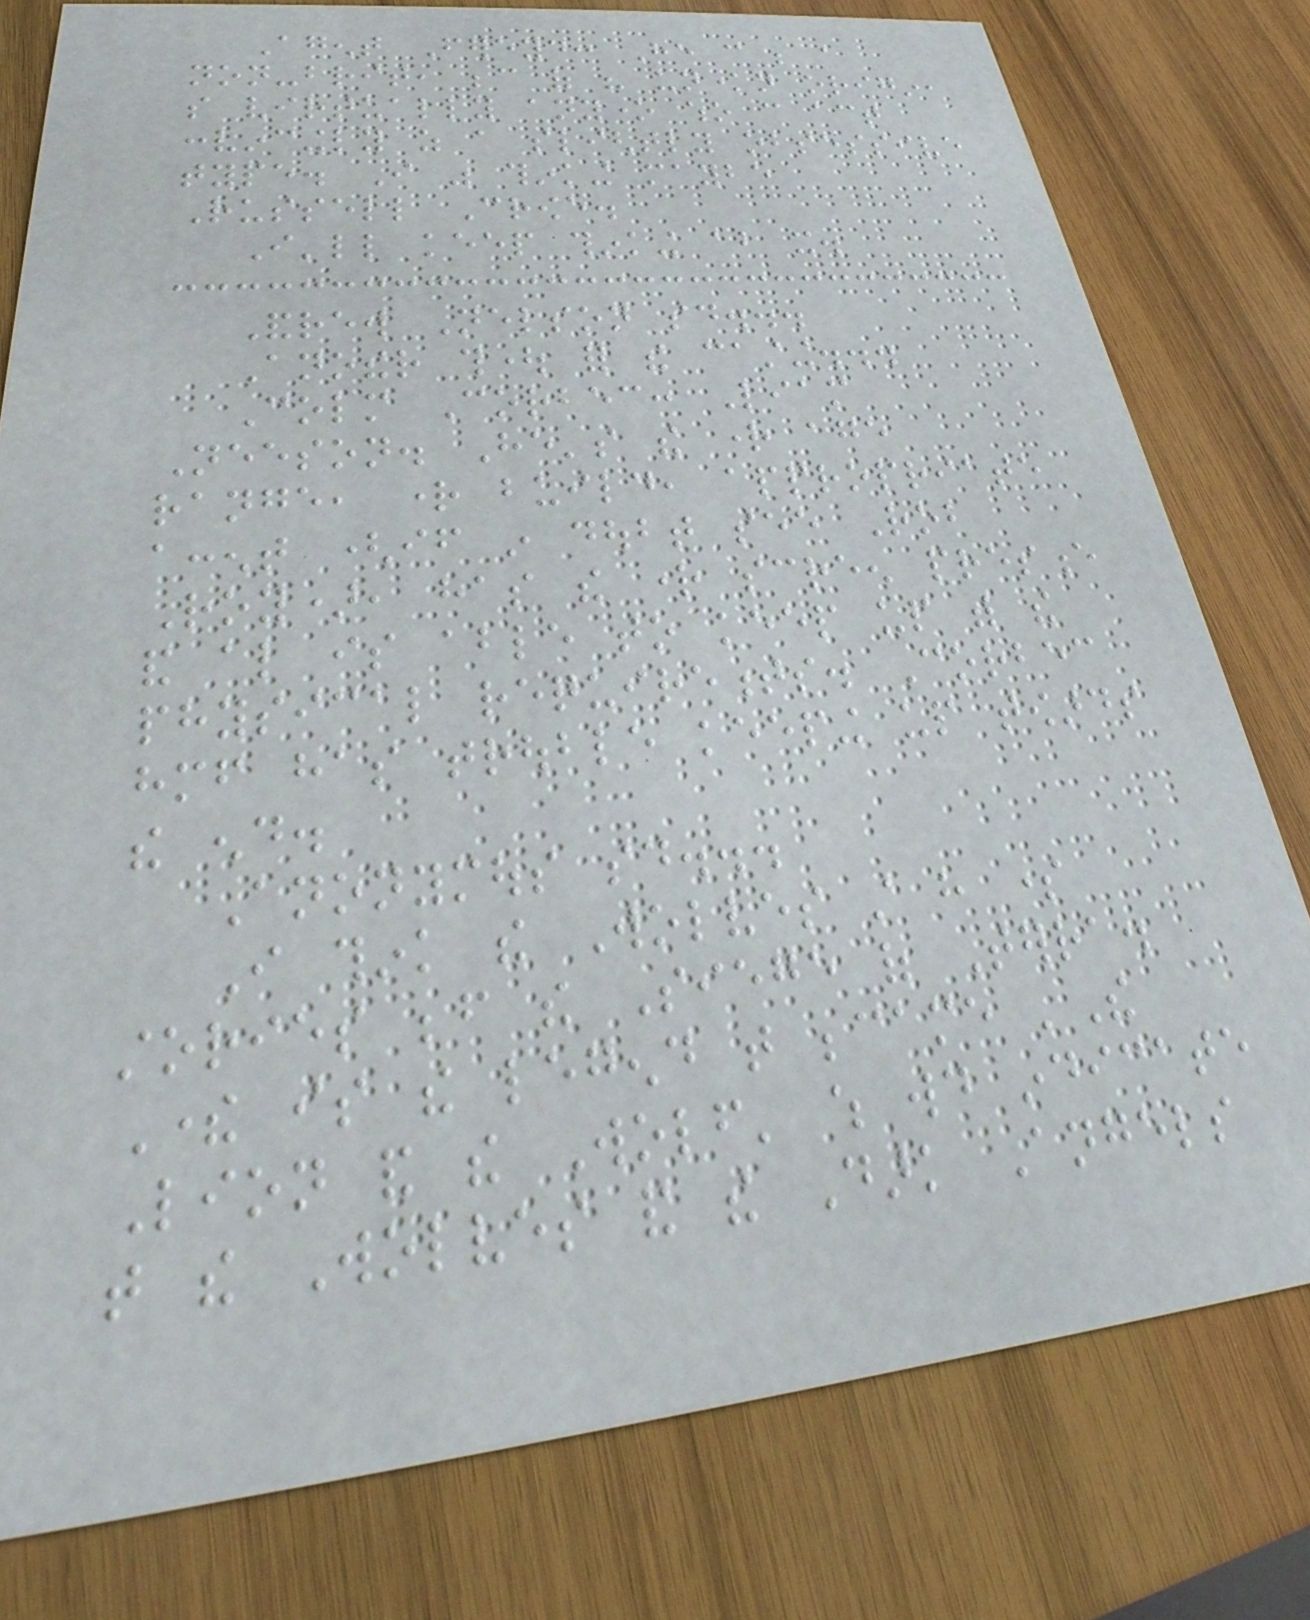Agent Fereyd: He can be a
non-brit, because of his unknown origin,
so virtually anyone who can act
convincingly as a slightly obsessive
type. I was thinking maybe
Russell Crowe.
I'll keep thinking about it.
Andrew Nelson said...
Another thought for the casting...
Colm Corbec: Liam
Neeson. He's the right age
range, right build, appropriate
accent (if in doubt see Rob
Roy), has the right screen presence
and also is able to keep up with the
physical requirements. Corbec
himself has trouble keeping up towards
the end.
Anonymous said...
I think the Wolves still have some
stories before the Siege of Terra.
There is the legend that became 'The
Lion and the Wolf' which would indicate
that the Wolves and the Dark Angels
